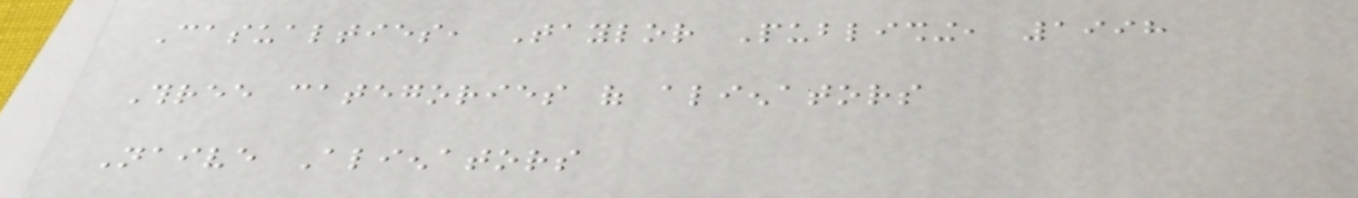Casualties, Taylor Publishing, 1998
Three categories of alienators
Naive Alienators
